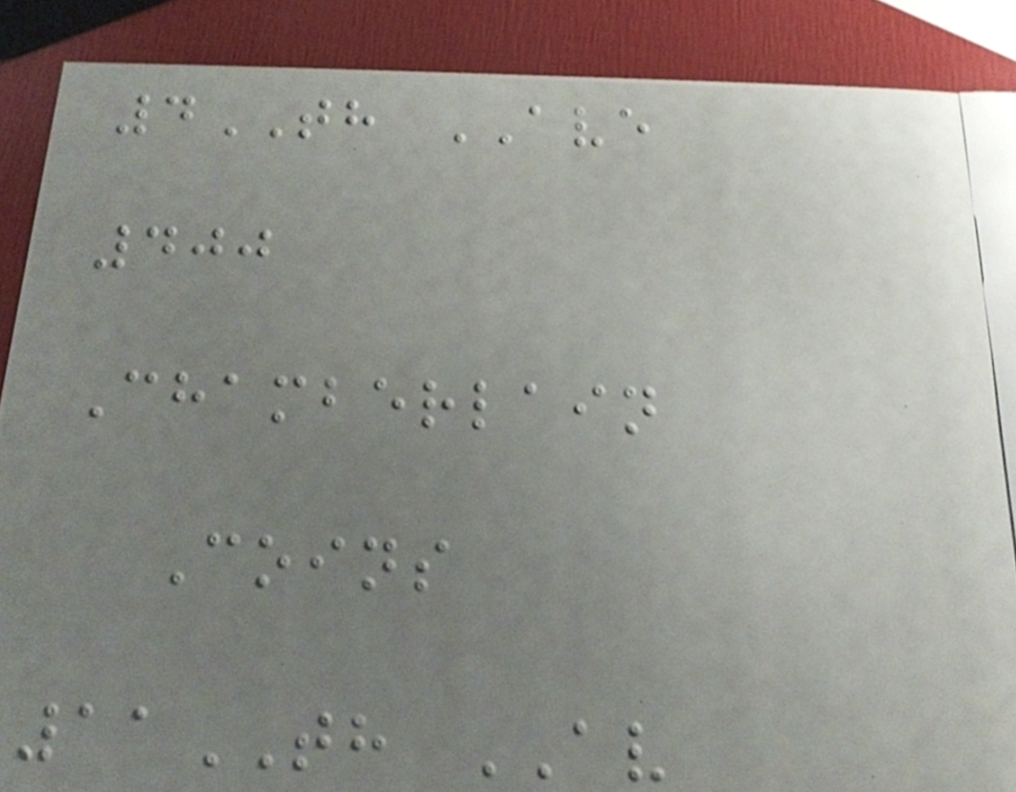4TH AVE
400
Chamberlain
Coins
11TH AV
